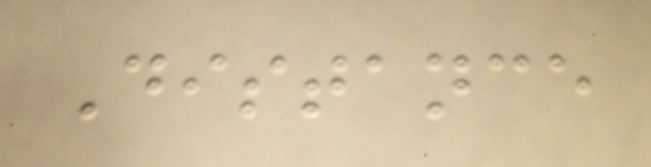Distance
